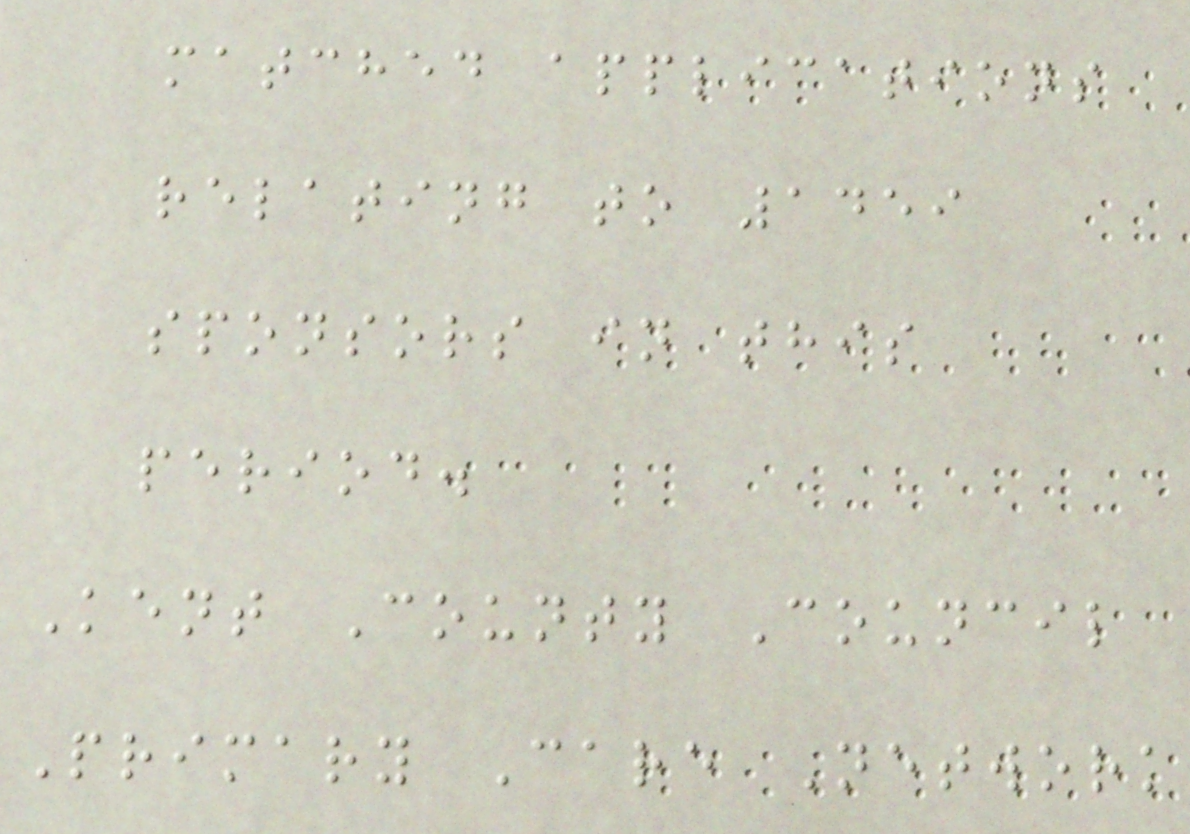matched applications
relating to 1459
sponsors in this
period.
Kent County Council
Primary Care Network
